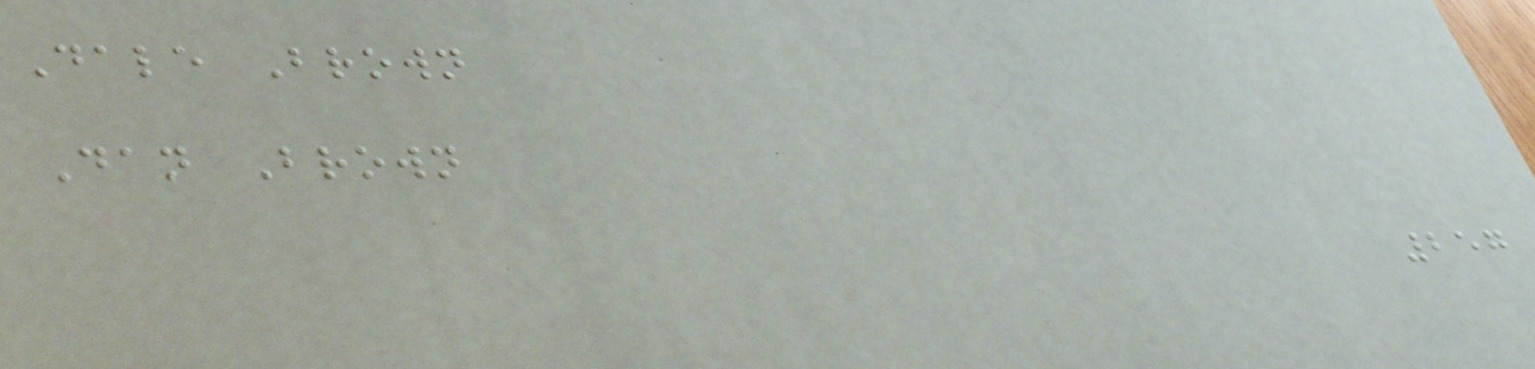Dale Brown
Dan Brown
257
